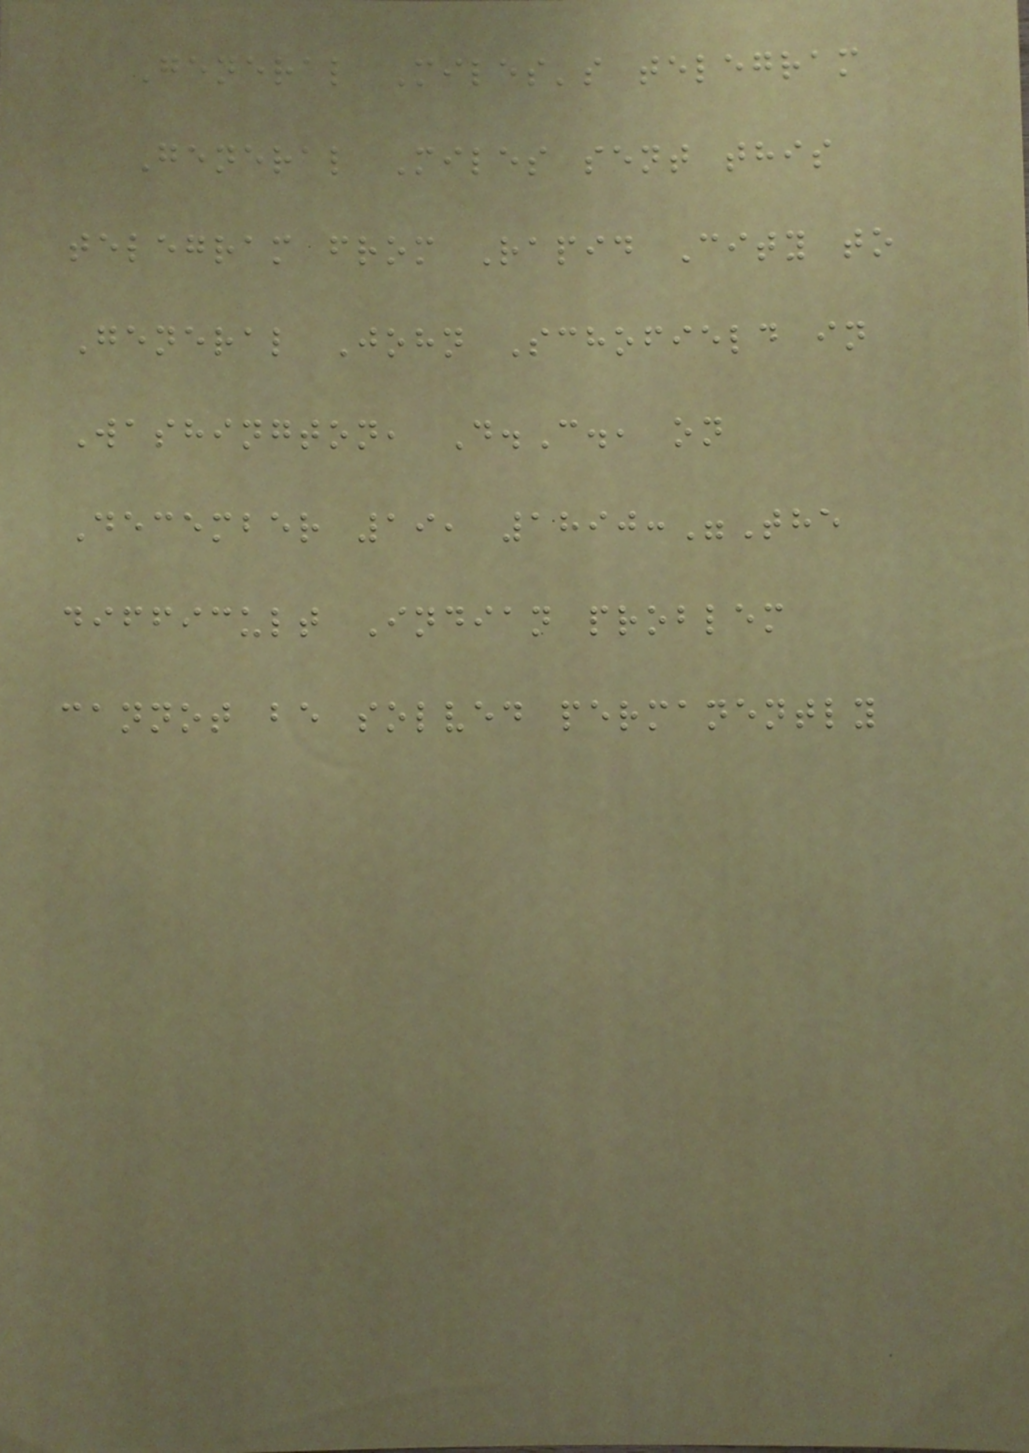General Miles's telegram
General Miles sent this
telegram from Rapid City to
General John Schofield in
Washington, D.C., on
December 19, 1890:"The
difficult Indian problem
cannot be solved permanently
